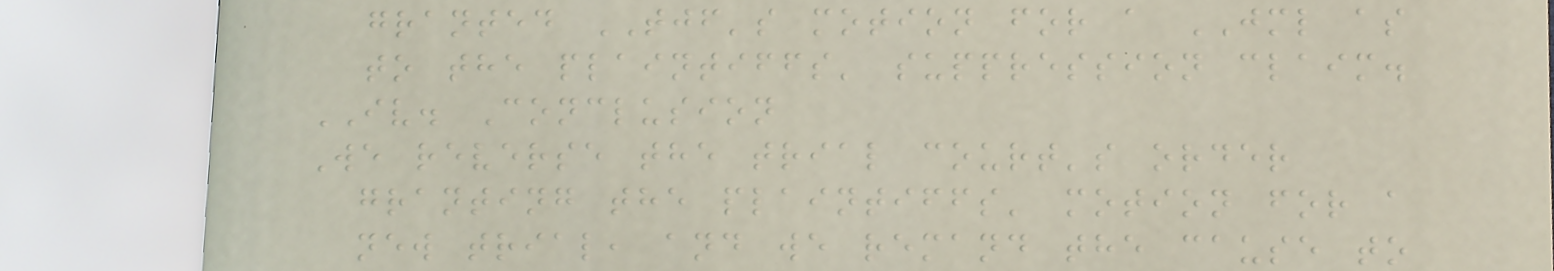granted TJF's motion for a JML as
to the plaintiffs' suppression claim.
IV. Conclusion
We reverse the trial court's order
granting the plaintiffs' motion for a
new trial, and we remand the cause to
